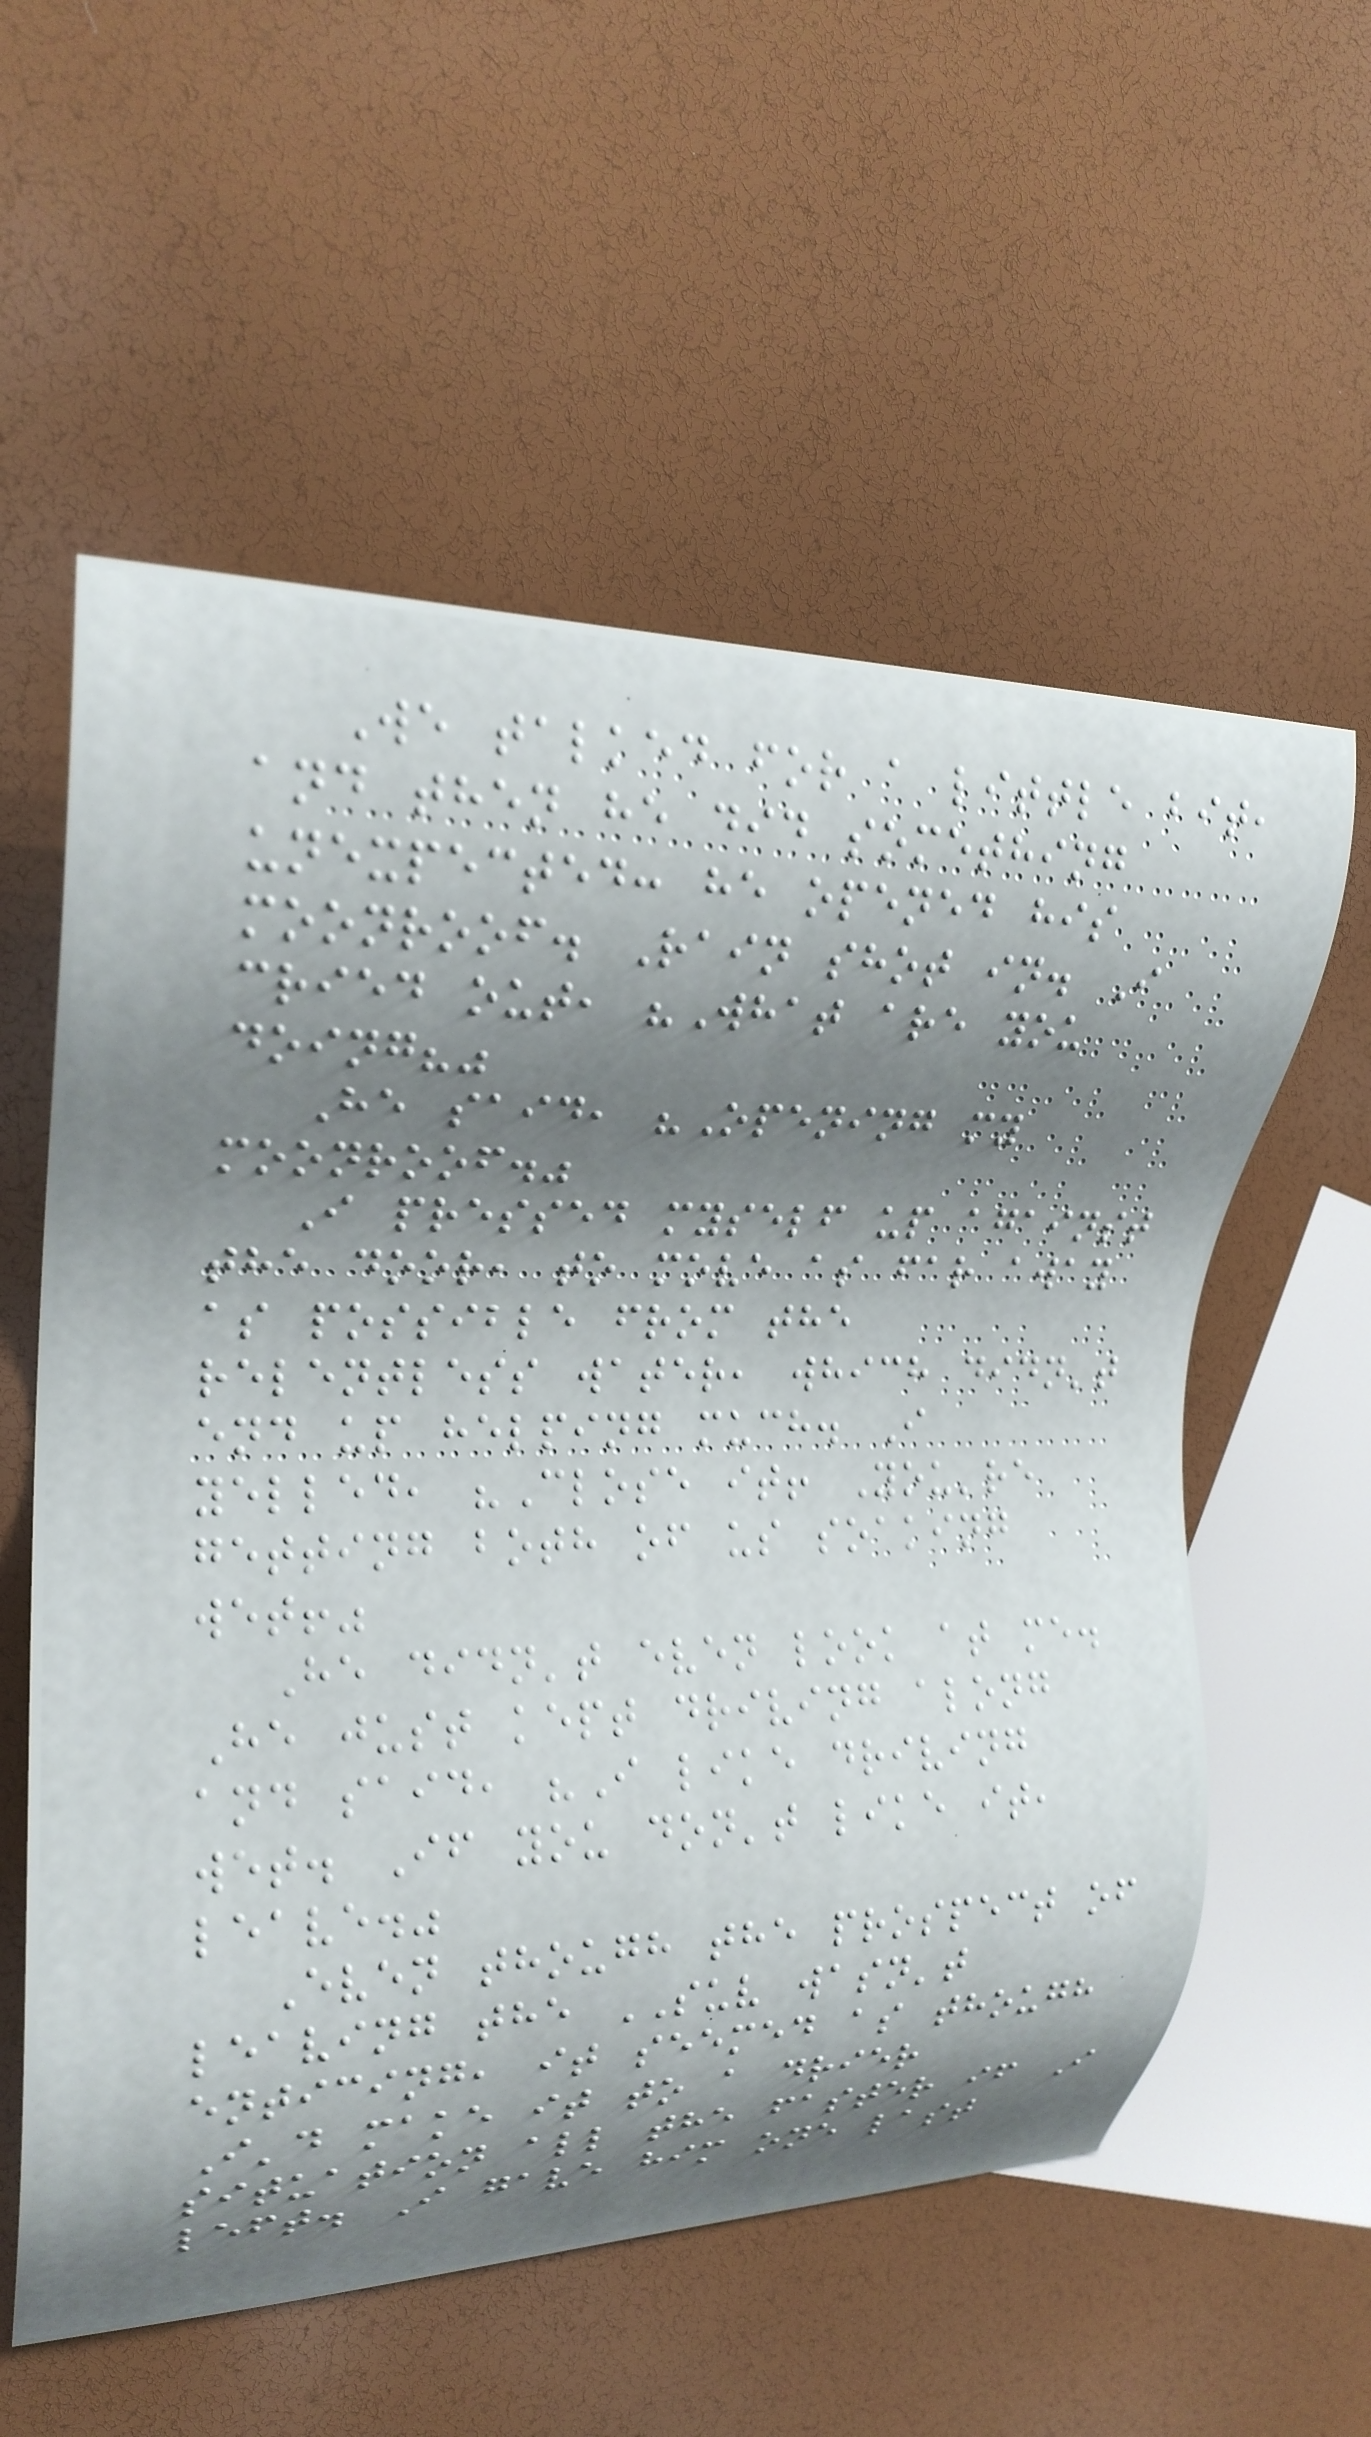We talked for a little bit,
and then he did something
unexpected: he opened his
moonroof. Rain shot in. I
cried out, "What are you
doing?"
He said, "Opening my
moonroof."
I pressed myself up against
the door, to move as far away
as possible from the
relentless water, which didn't
end up helping much. I
yelled, "Close it! You're
getting both of us soaking
wet!"
He didn't even look at me.
He just kept driving along
and said, "I like driving
wet. If you don't like it,
leave."
Even though the prospect of
leaving the SUV wasn't
enticing, it seemed as though
I'd make it to a drier
situation all the faster if I
left. I gave him one last
